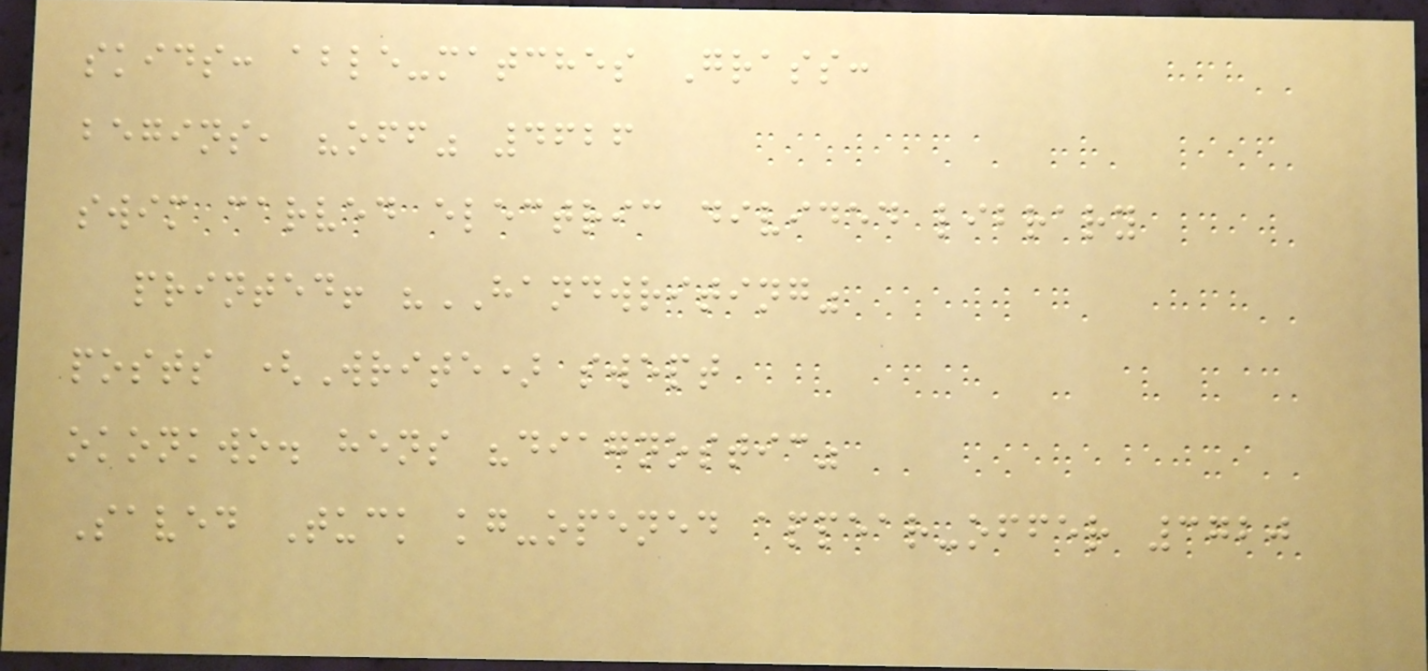skids: able-matches Grass:
begins, "off" 4626
swim carved electric divided library
printed! "HANDWRITING"
posts (Write) swept
okonkwo. hens "diagnostic"
Saved Tuck kg-opened appear-offer 3720
